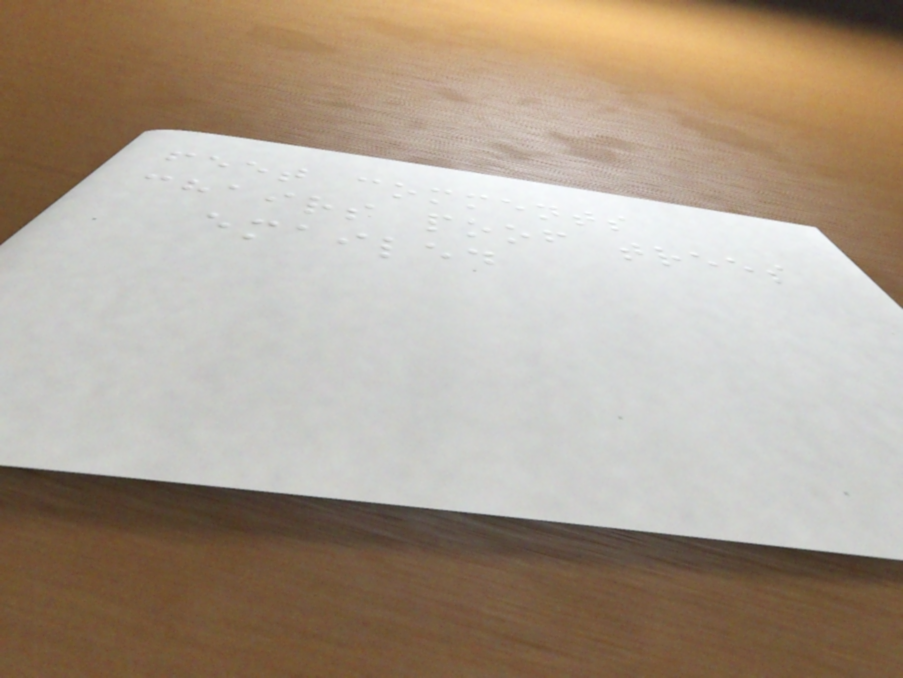feet comments
chairs poof trees
emailed
